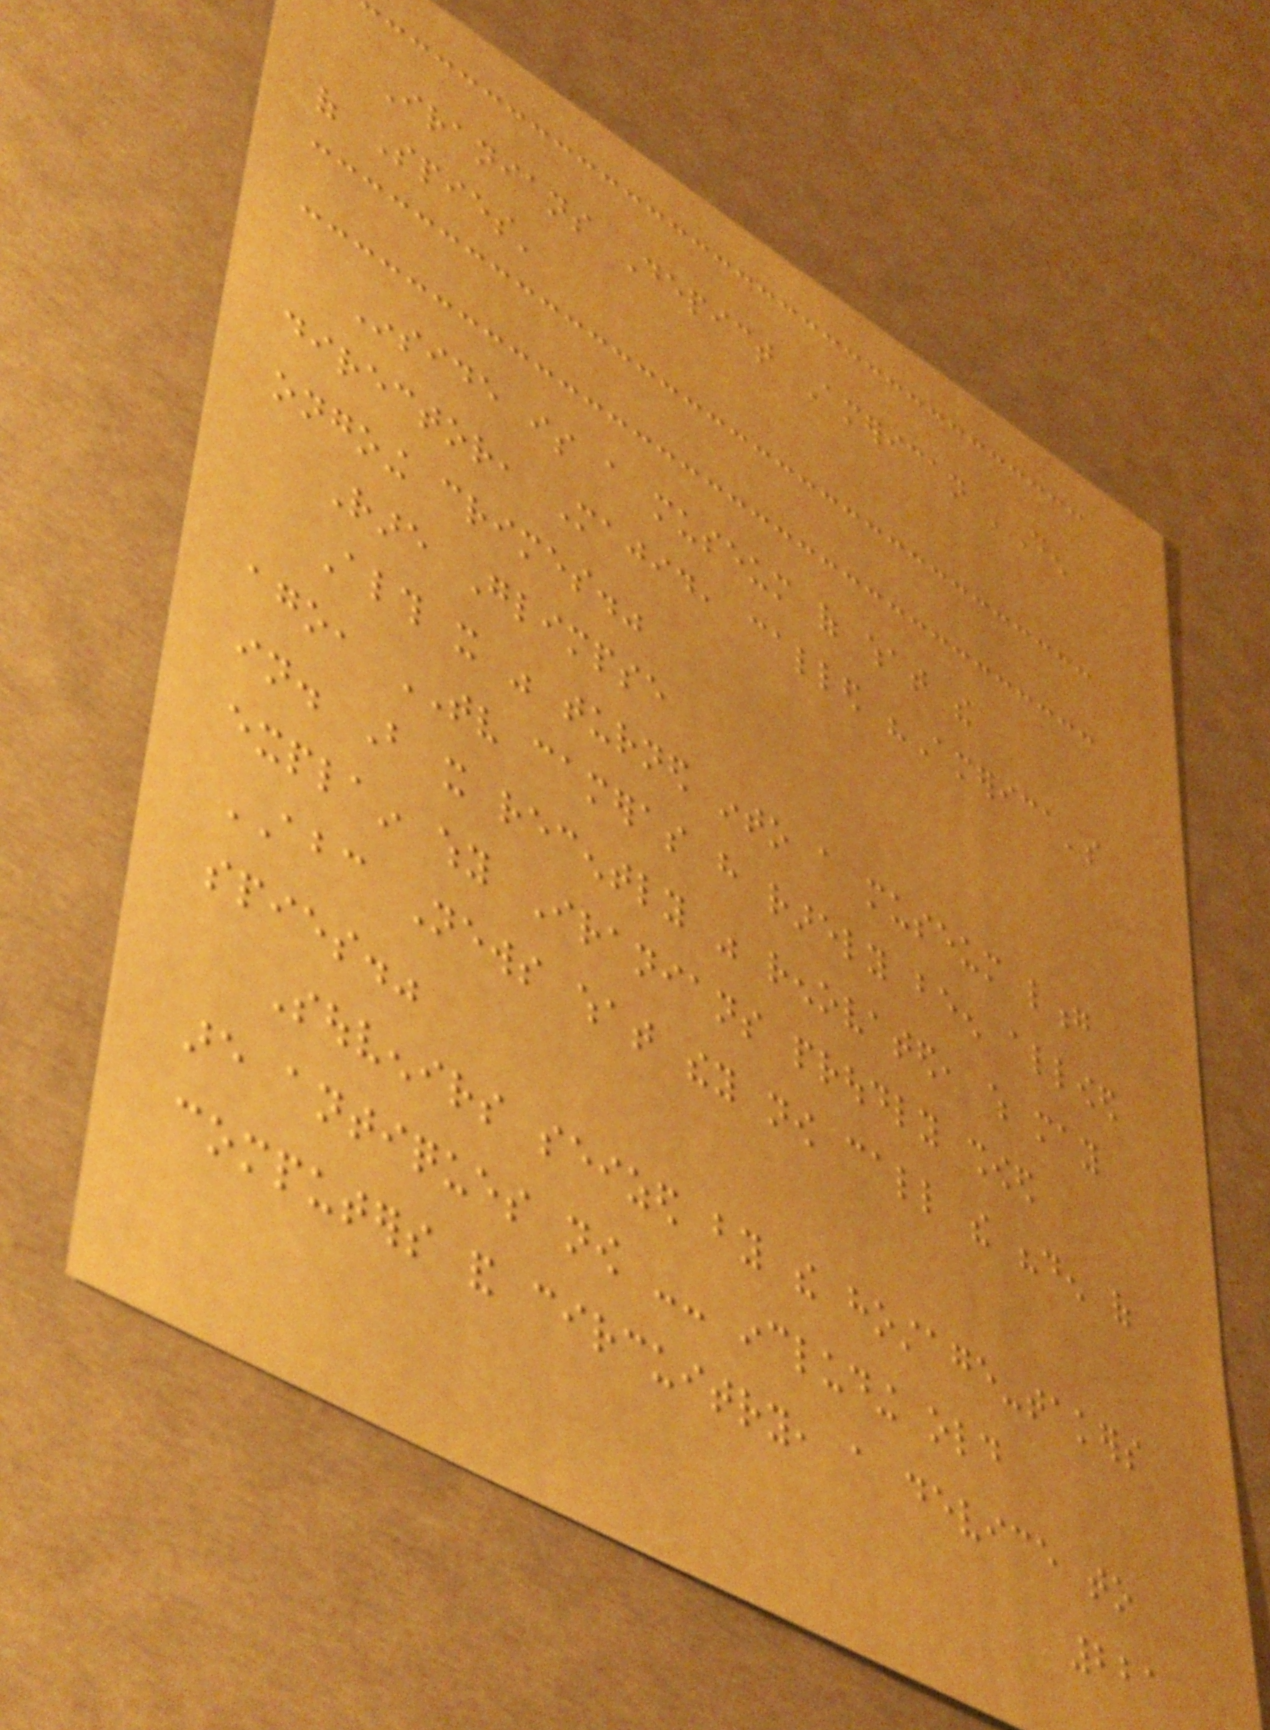Iranians Depict American 'Den
of Spies'
Inside is a museum of what the
director, Majid, called "America's
ongoing crimes."
Rare Glimpse
Although it was turned into a museum long
ago, TV cameras have rarely been allowed
in. But it recently was renovated, which may
explain why Iranians proudly showed
ABC News what they now call the "den of
spies."
Souvenirs seized by the hostage-takers
are antiques now -- including old
computers and circuitry, a device to
221
